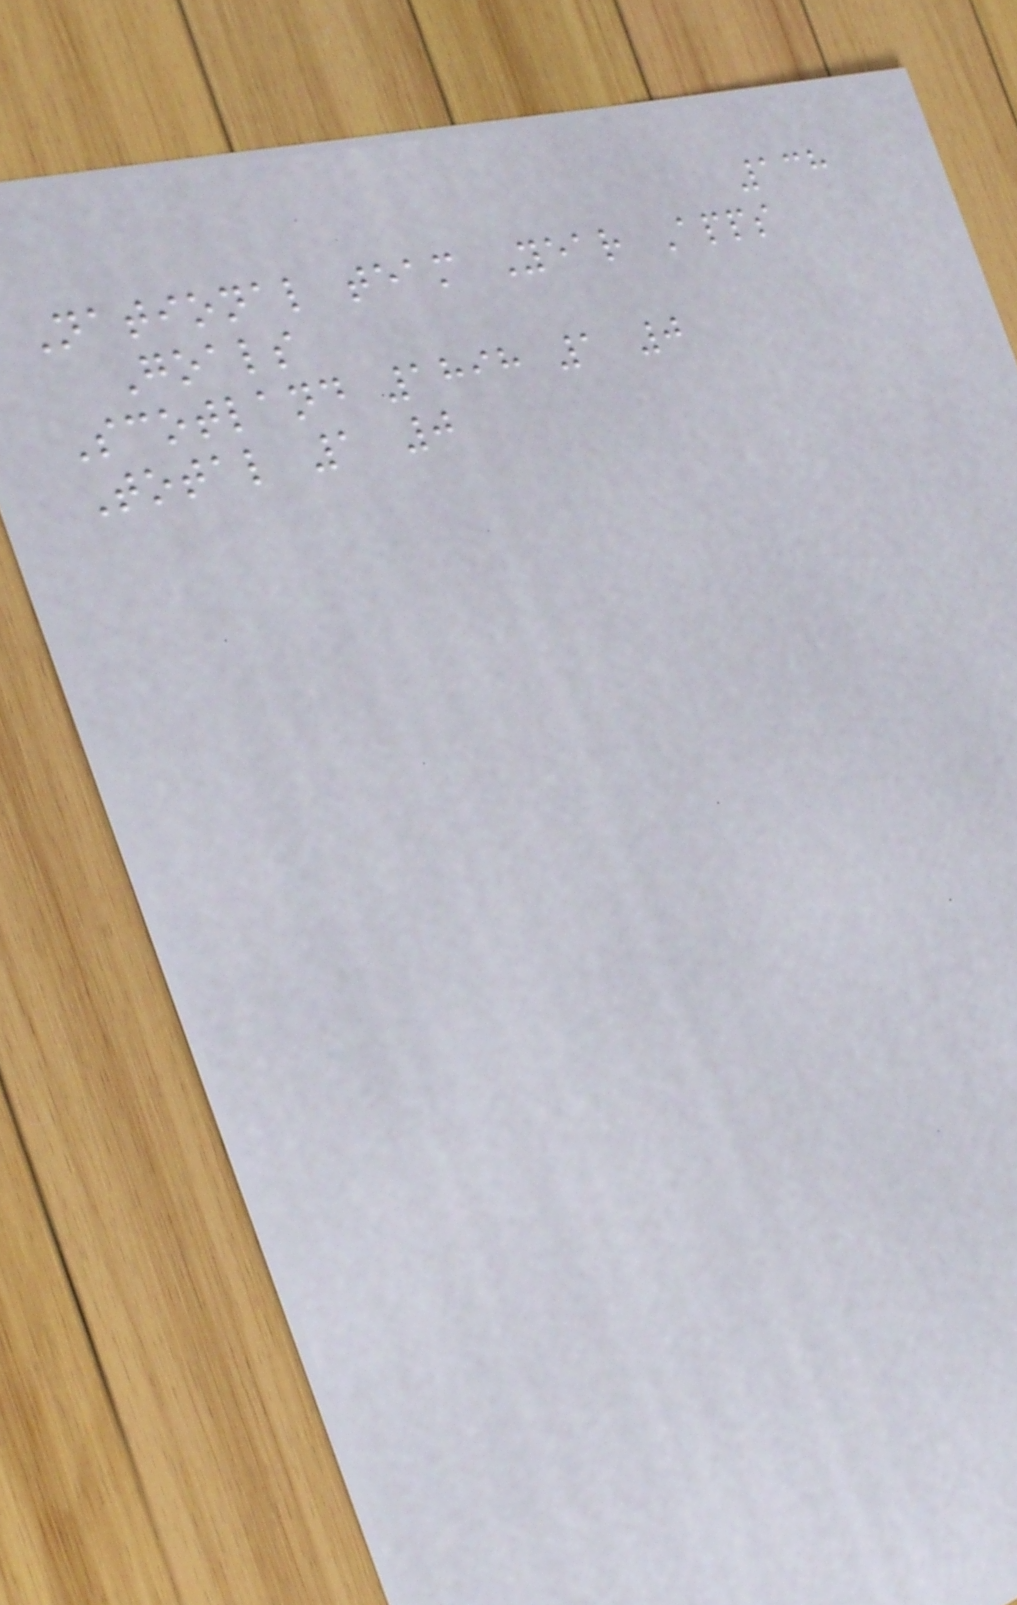138
National team Year Apps
Goals
Scotland 1898 1 0
Total 1 0
